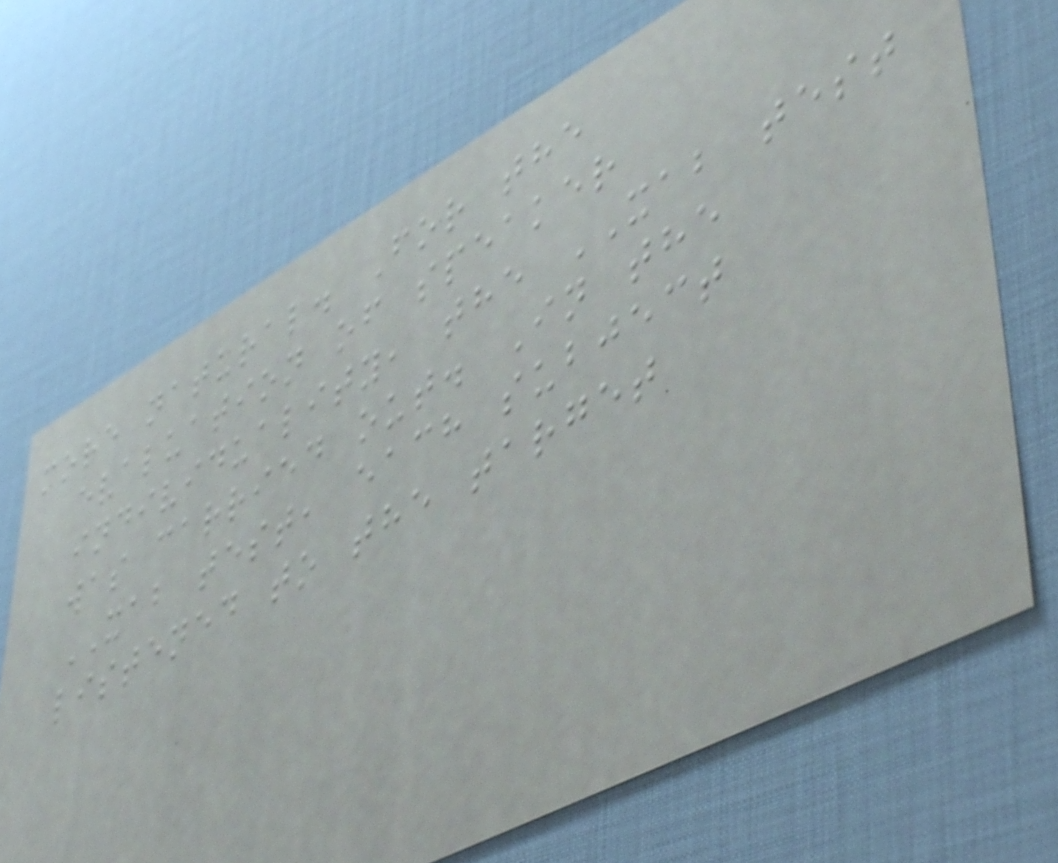more natural. For the
evaluation of speaker
individuality, the XAB test
was carried out. In the
XAB test, each subject
listened to the target
